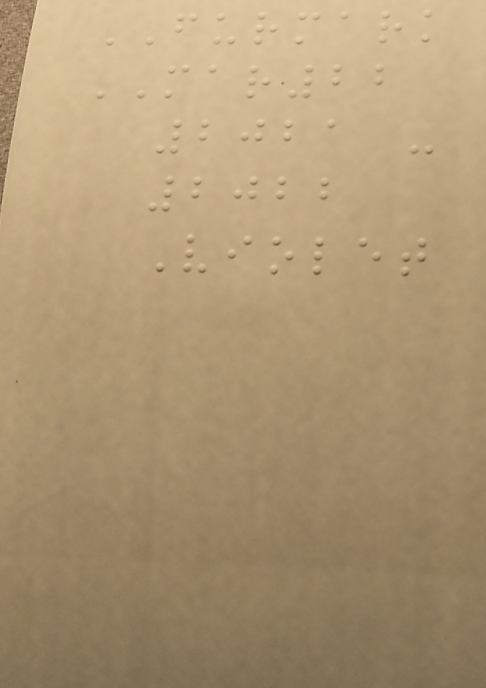FURMARK
MAR22
2021 -
2022
Violet
